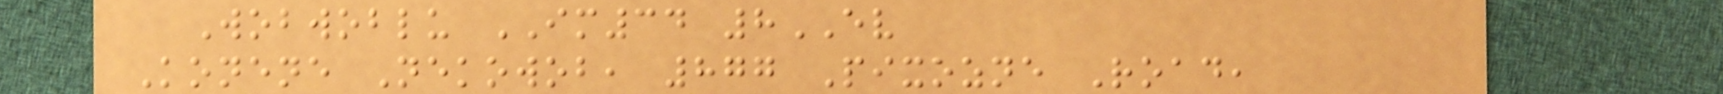Wobwoblu IM34 8EV
Konene Nekowob, 877 Pixozne Road,
